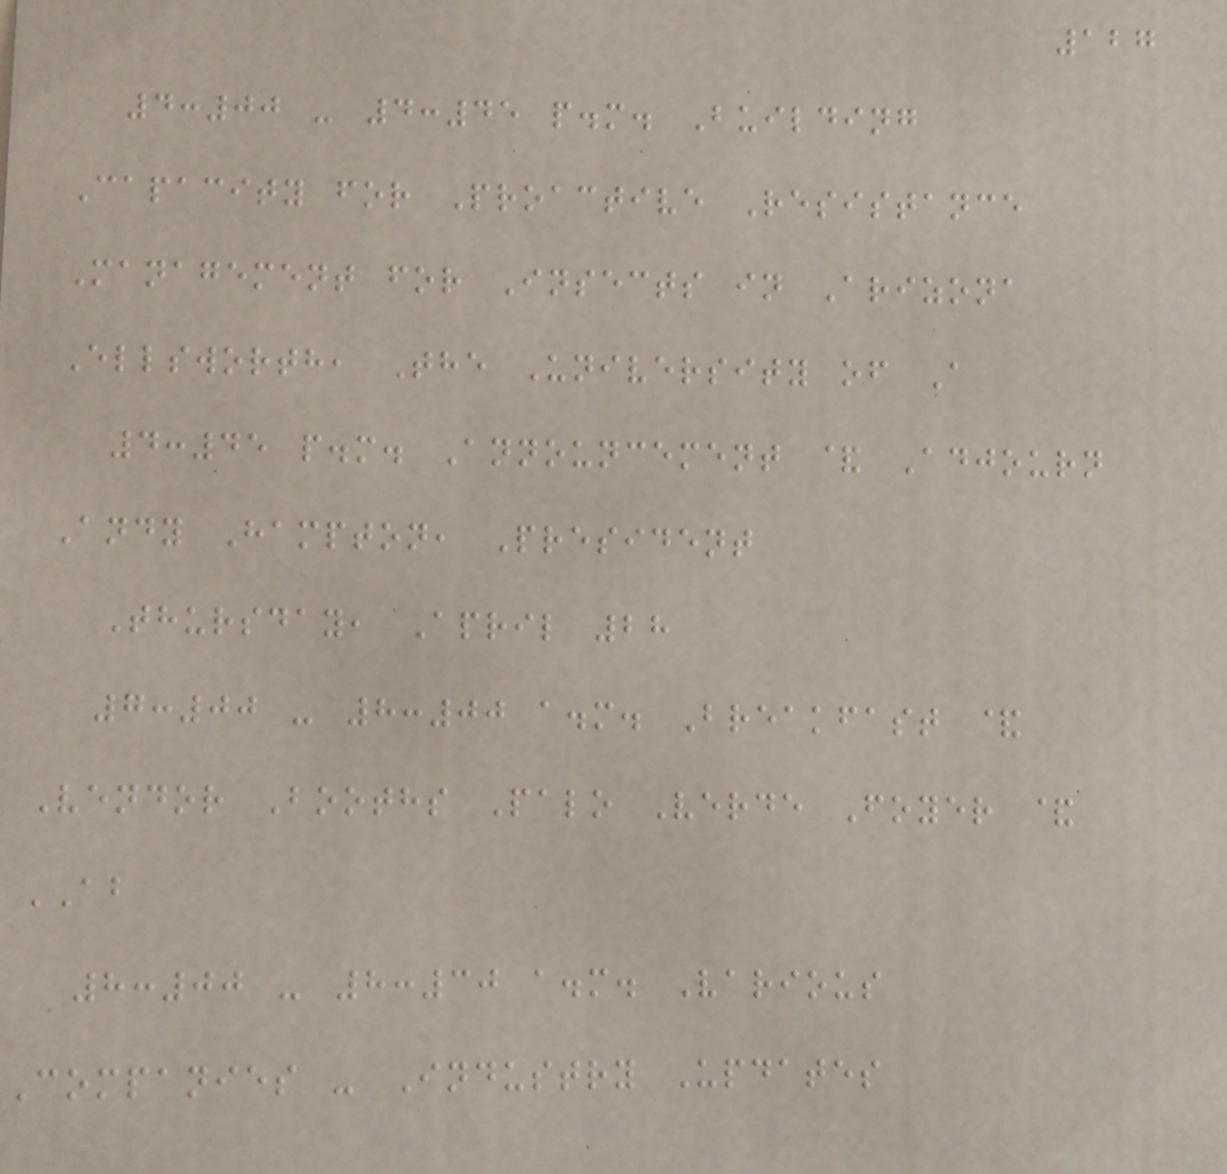127
4:00 - 4:45 p.m. Building
Capacity for Proactive Resistance
Management for Insects in Arizona
Ellsworth, The University of A
4:45 p.m. Announcement & Adjourn
Andy Hampton, President
Thursday, April 28
7:00 - 8:00 a.m. Breakfast &
Vendor Booths Palo Verde Foyer &
AB
8:00 - 8:30 a.m. Various
Companies - Industry Updates
